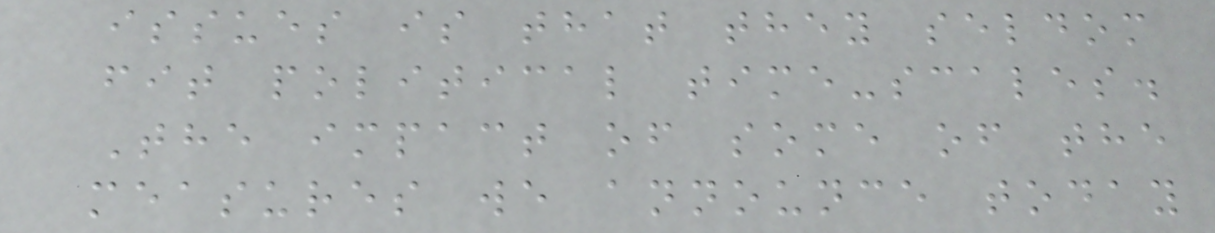issues is that they seldom
fit political time-scales.
The impact of some of the
measures we announce today
